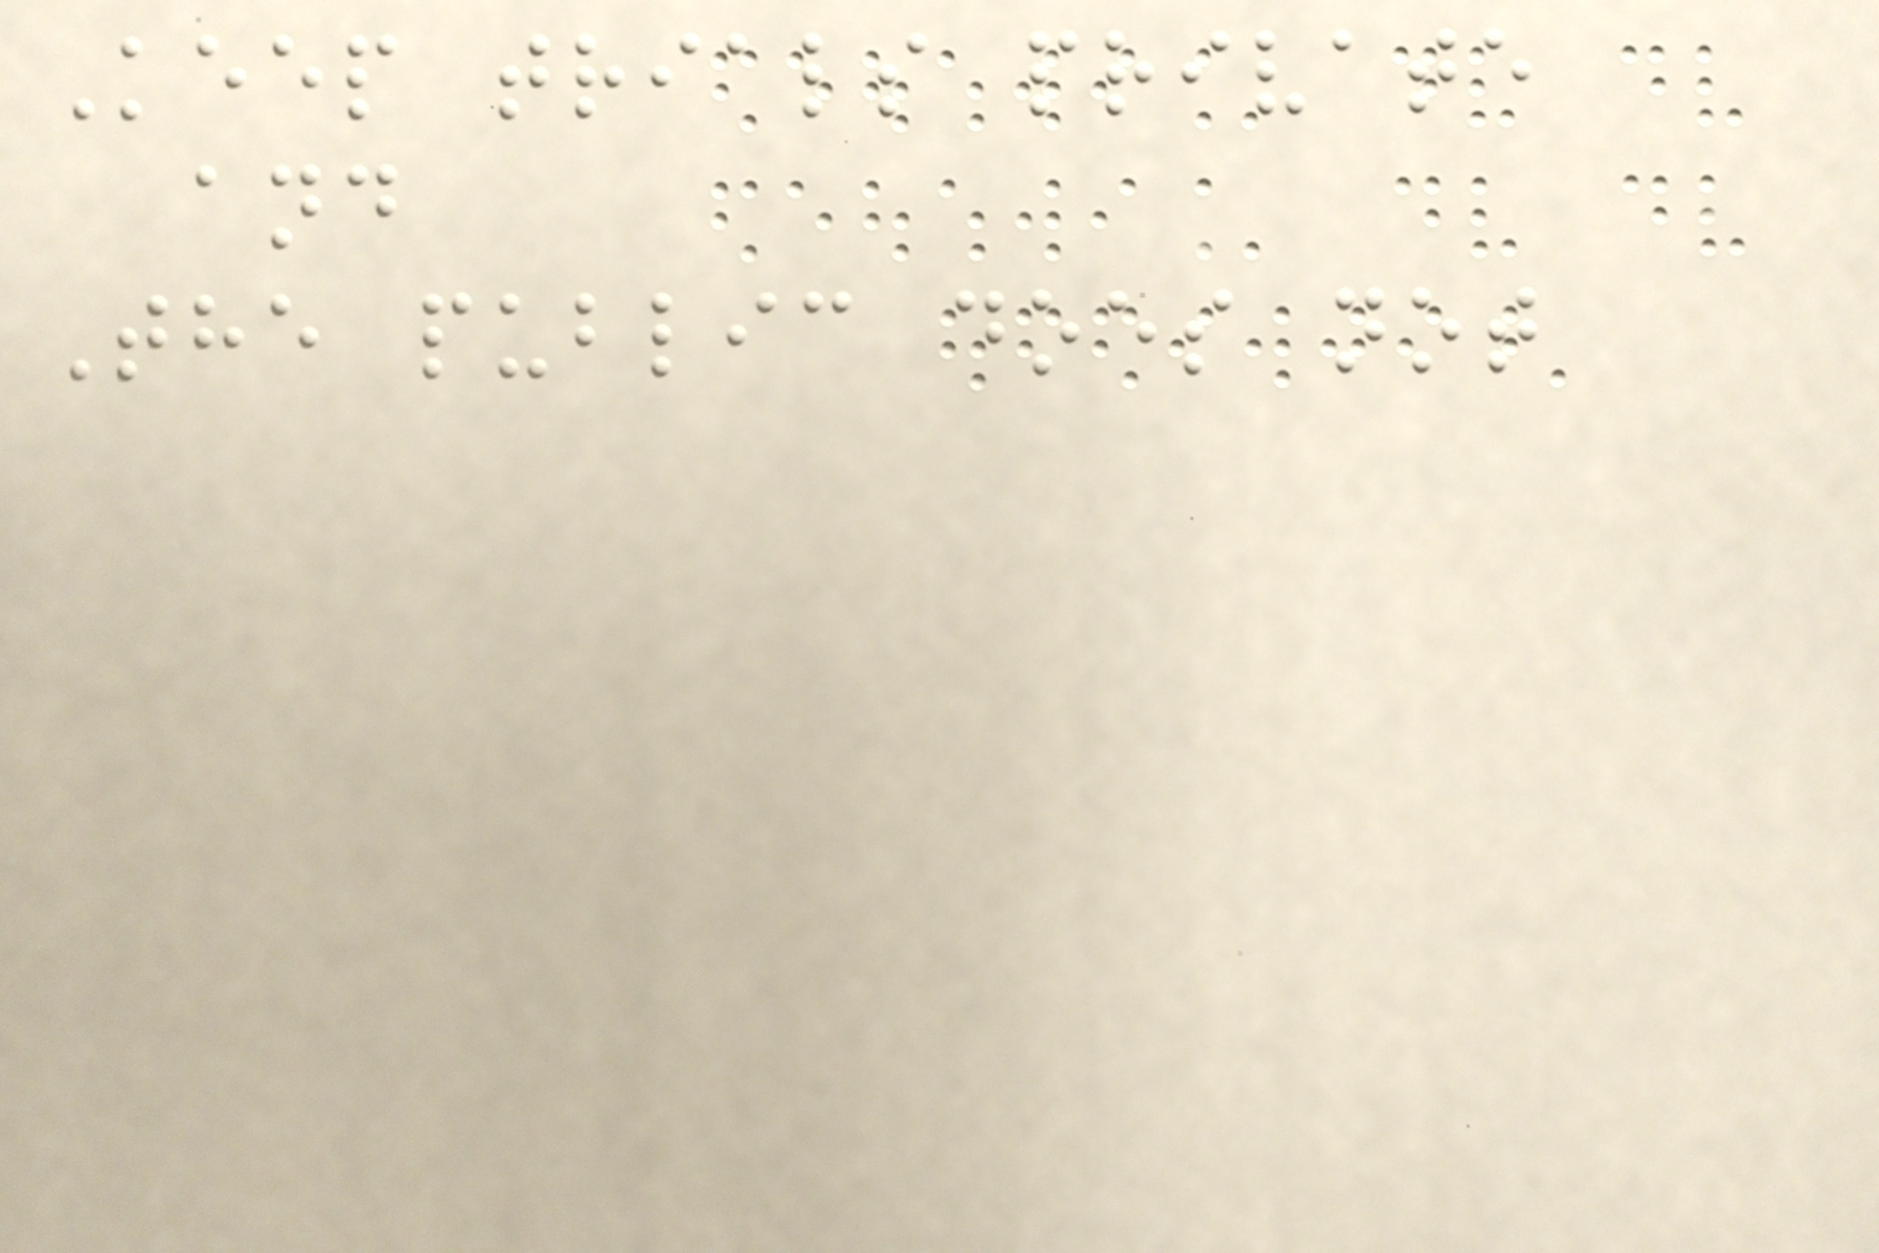Keep trials private
and
The public does not
